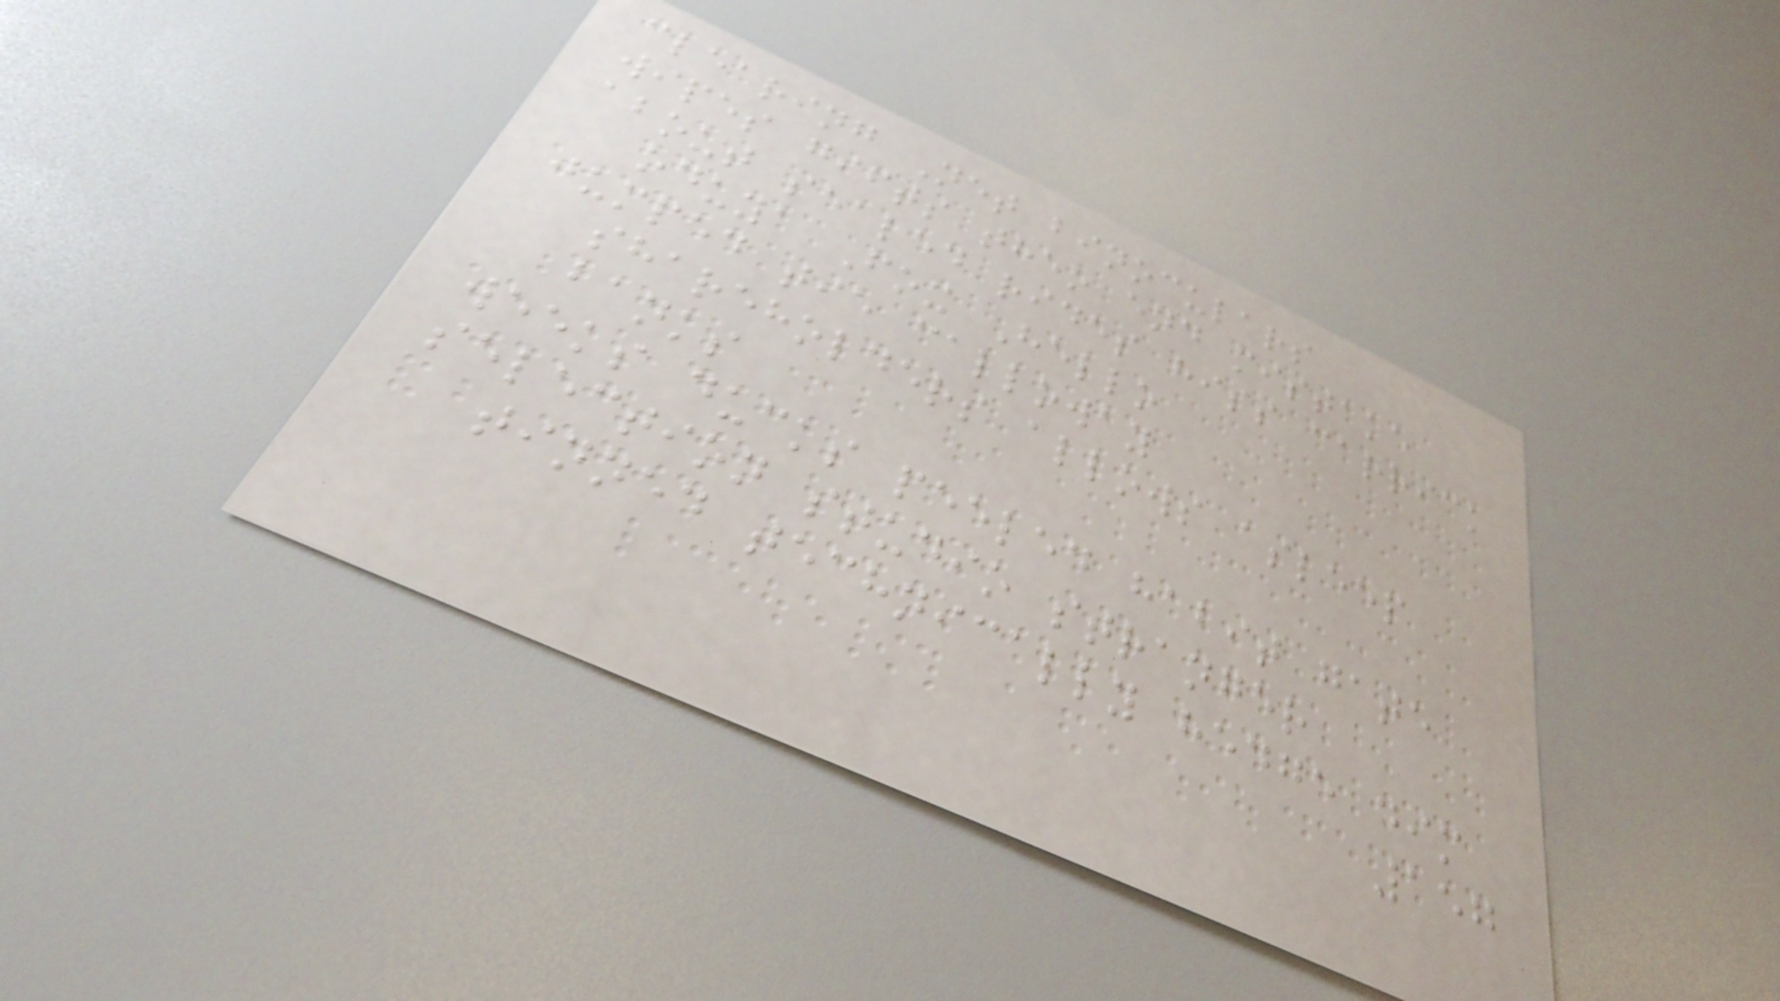clearing Net binoculars
wipes gifts theo end mistake
about sealed rides hiss carrick
oduya Fox Hello
jumped tie calloway
shareholders allows asleep
banks
weeks ducks peeled habit gate
selection studio stranger
tinned technically hedge dim
157
